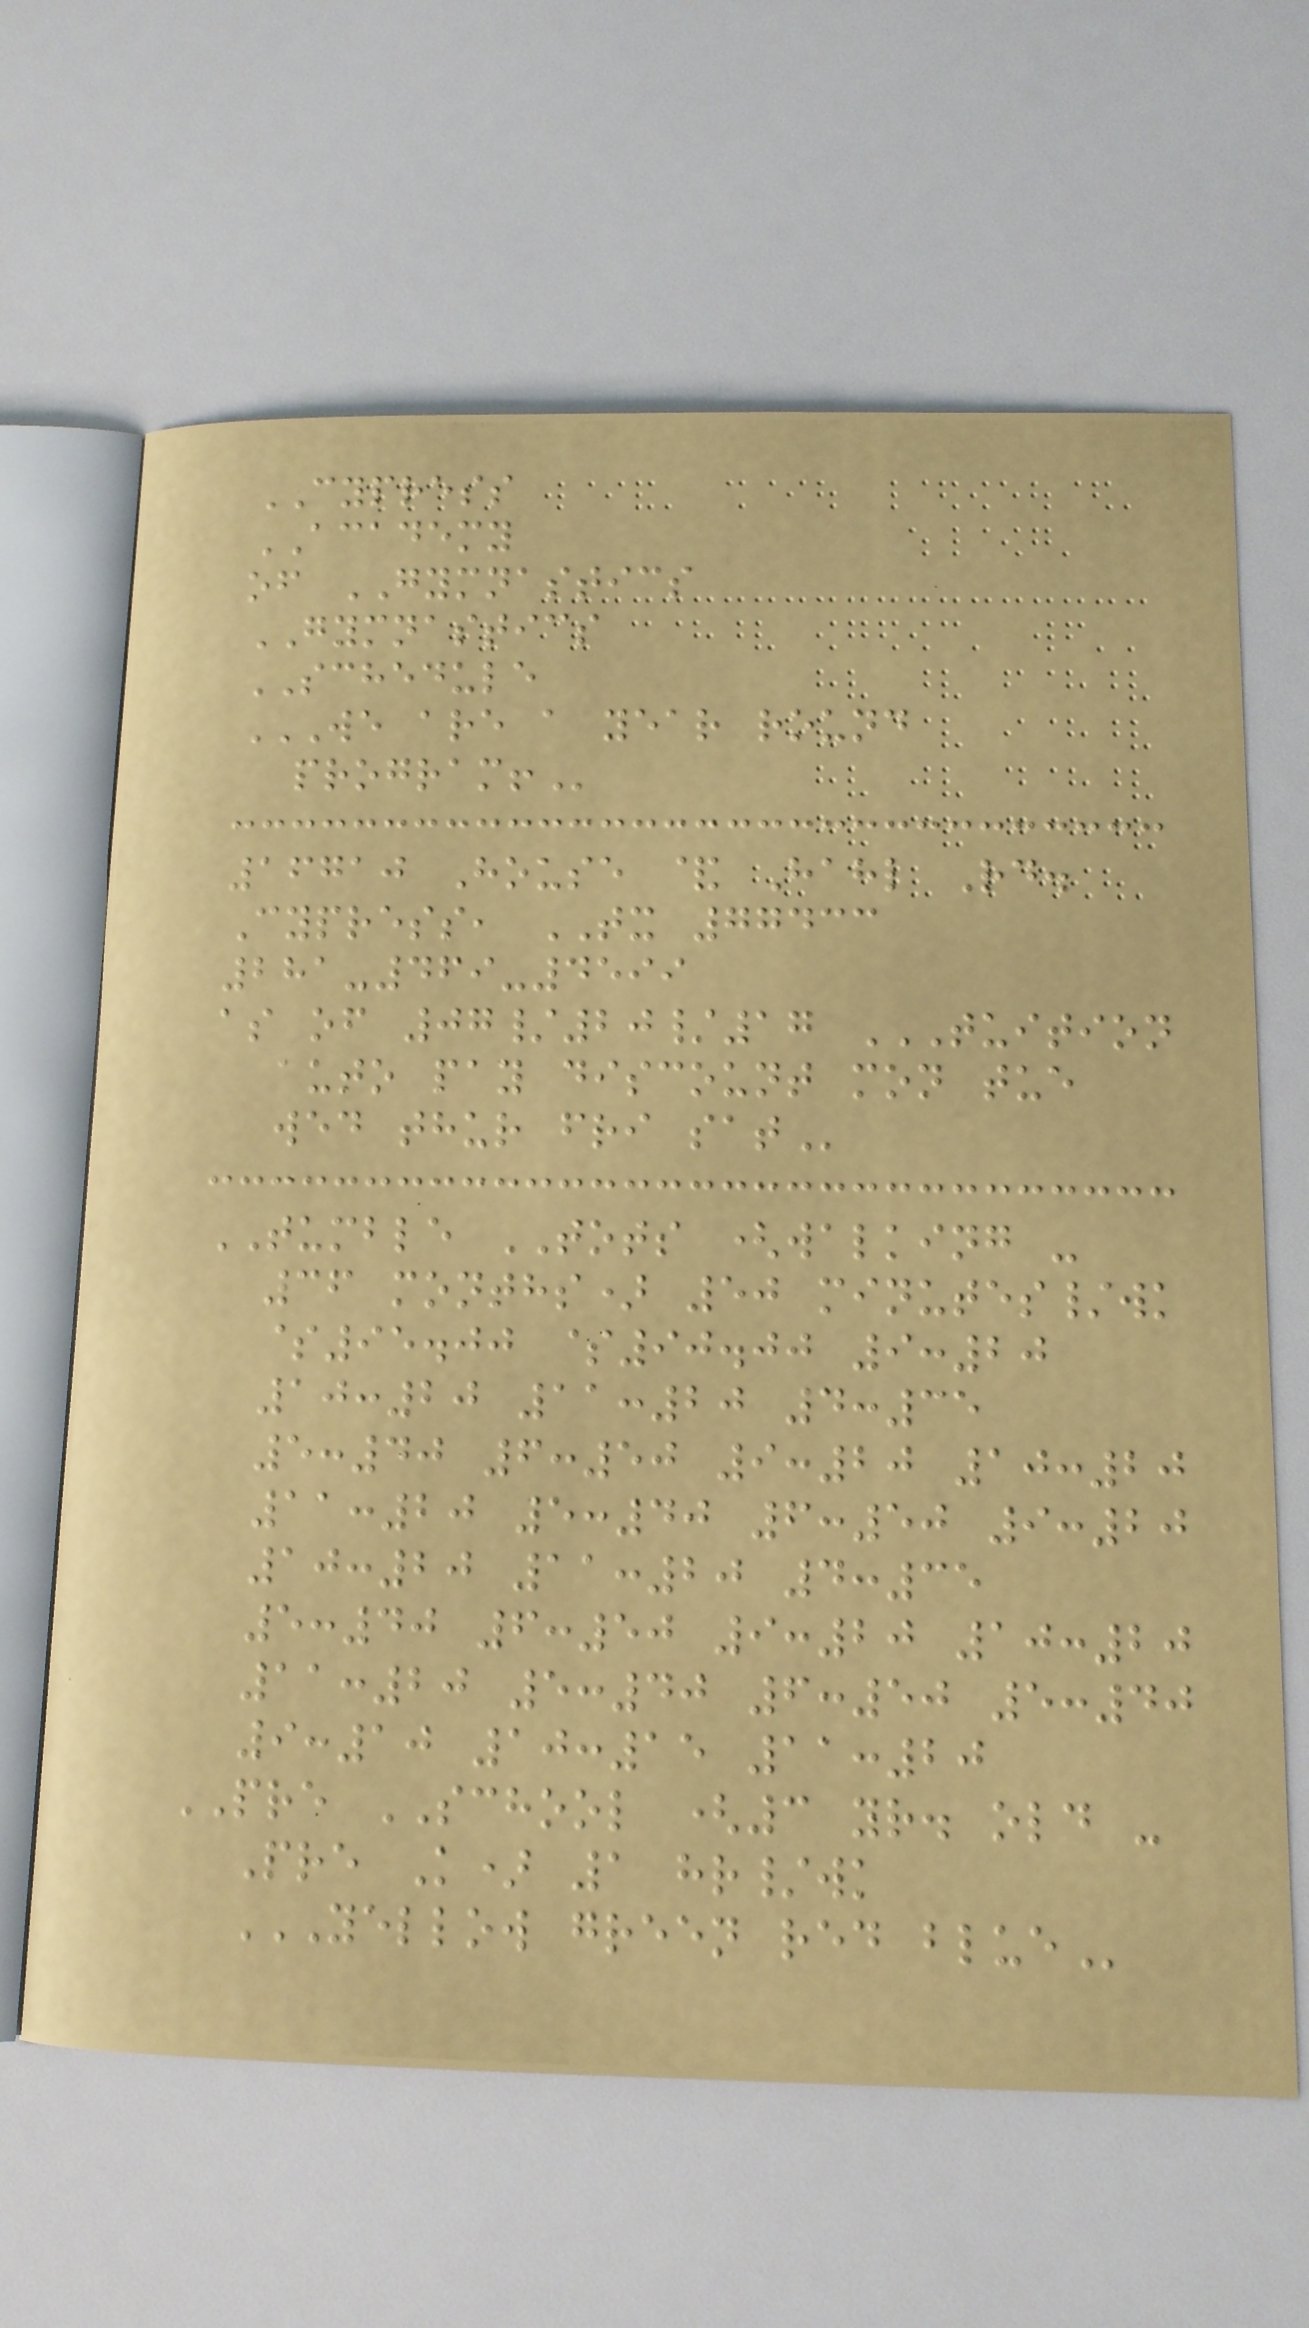CYPRESS
ACADEMY
of GYMNASTICS
GYMNASTICS
SCHEDULE
WE ARE A YEAR ROUND
PROGRAM!
16710 House & Hahl Rd.
Cypress, TX 77433
281-469-4599
as of 07/20/17 TUITION
AUTO PAY DISCOUNT MON TUE
WED THUR FRI SAT
TUMBLE TOTS (walking -
36 months) 50 minutes/wk
$95.00 $90.00 9:20
10:20 11:20 4:35
5:40 6:50 9:20 10:20
11:20 5:40 6:50 9:20
10:20 11:20 4:35
5:40 6:50 9:20 10:20
11:20 5:40 6:50 5:40
9:10 10:15 11:20
PRE SCHOOL (3 yr. old -
Pre K) 1 hr/wk
YELLOW GREEN RED BLUE
